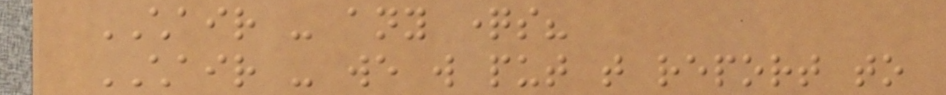CHAIR - any questions?
CHAIR - we will put that report to
